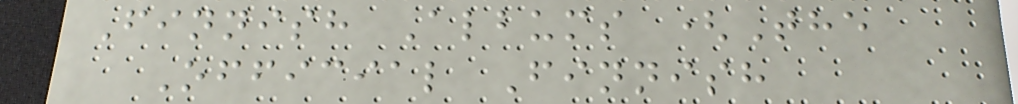Finnish Albums (The
Official Finnish
